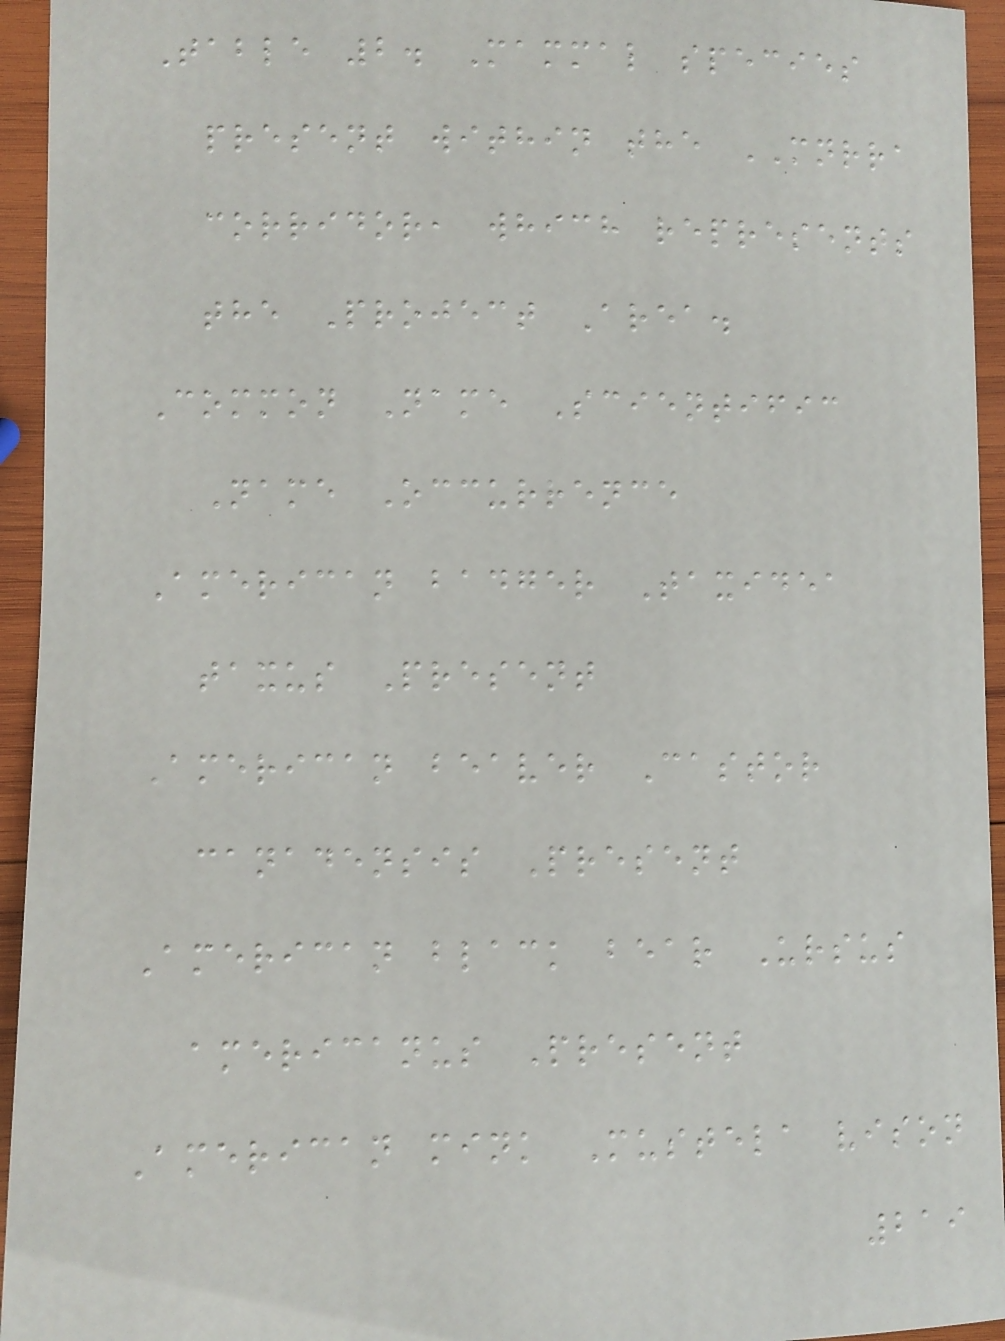Table 2. Mammal species
present within the MNRRA
corridor, which represents
the Project Area.
Common Name Scientific
Name Occurrence
American badger Taxidea
taxus Present
American beaver Castor
canadensis Present
American black bear Ursus
americanus Present
American mink Mustela vison
219
